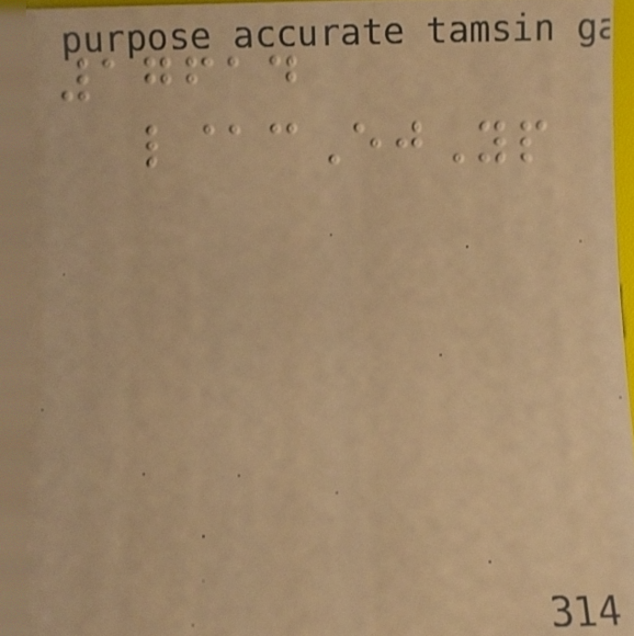17614
l@cEjYp
